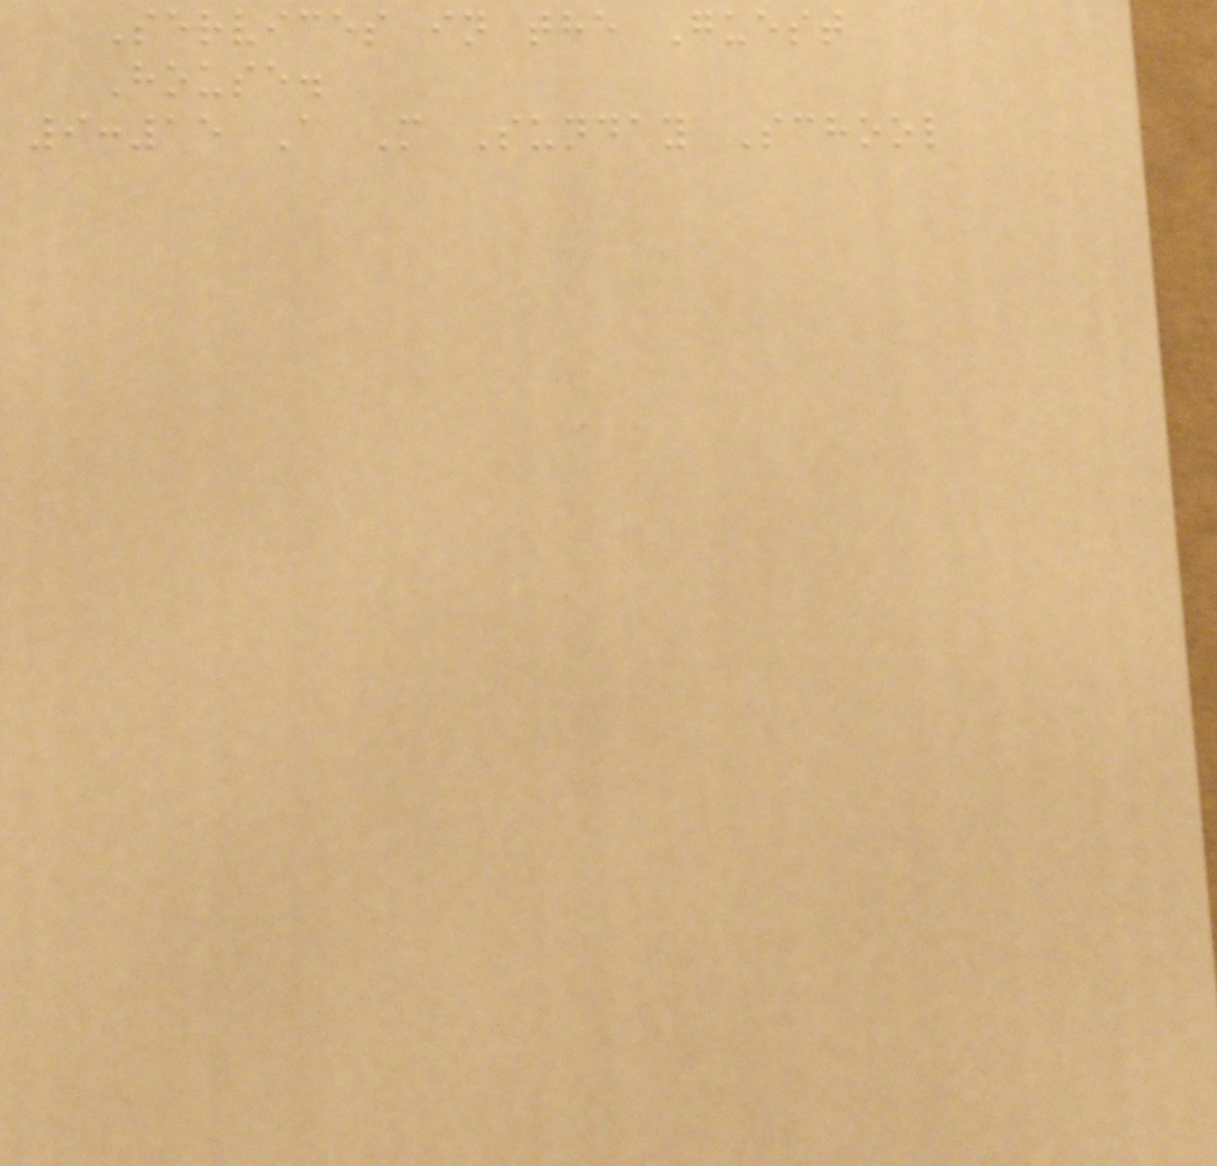Services in the Guest
House.
9:15 A M Sunday School
